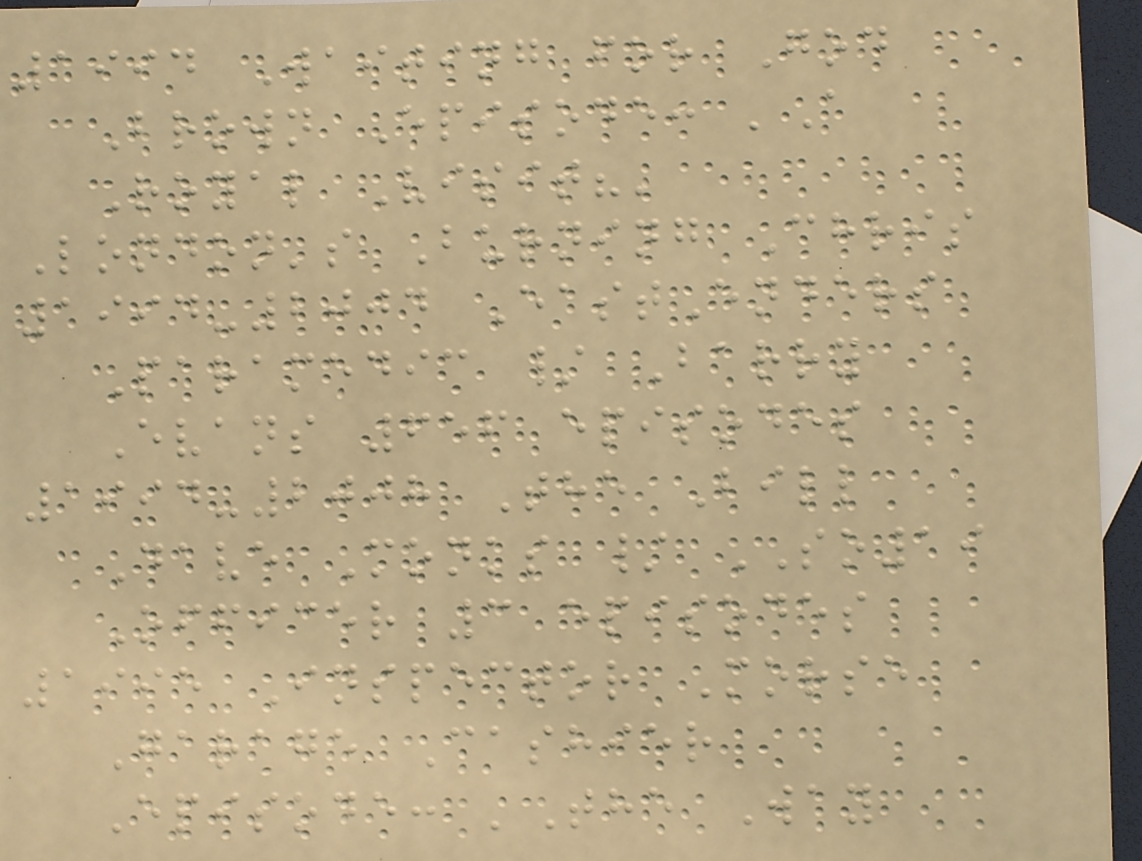1994 Waiting for God
Brown Episode: 'A
Royal Visit?'
London's Burning Chris
1994-2004 EastEnders
Paramedic / Barry
Evans 656 episodes
1994-2008 The Bill
Dave Monks / SO19
Officer 3 episodes
1995 Inspector Morse
Garage Cashier
Episode: 'The Way
